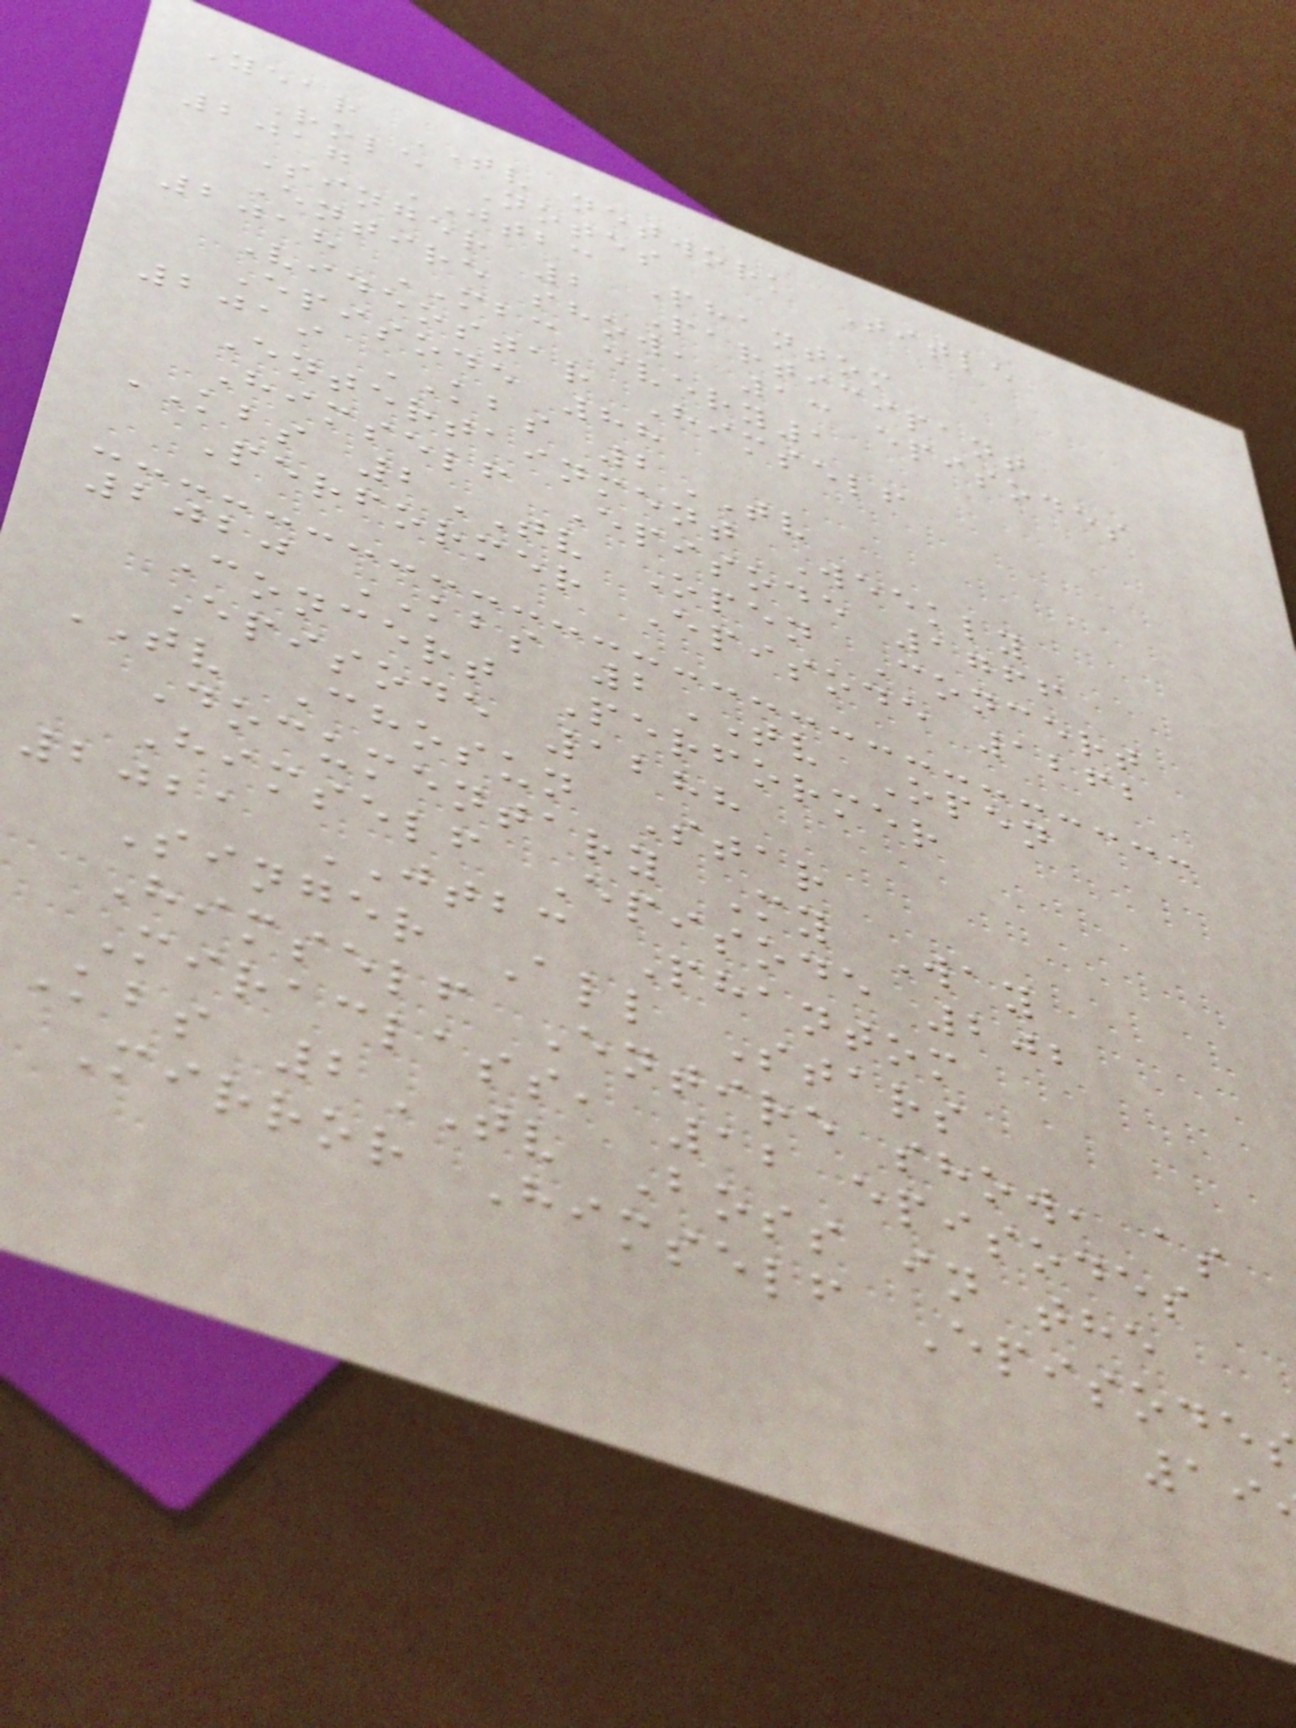Year TV network Title
Role Notes
2017 JTBC Phantom
Singer 2 Participant
Entire show, 13 episodes
2018 MBC every1
Videostar Himself
Episode 88
2019 KBS 2TV
Entertainment Weekly
Himself Episode 1766
KBS 2TV Open Concert
Performer Episode 1262
2020 KBS 2TV Open
Concert Performer
Episode 1288
TV Chosun Star
Documentary My Way
Himself Episode 202
2021 JTBC Phantom
Singer All Stars
Himself Entire show, as
Miraclass, 12 episodes
kbs 2TV Boss in the
Mirror Himself Episode
